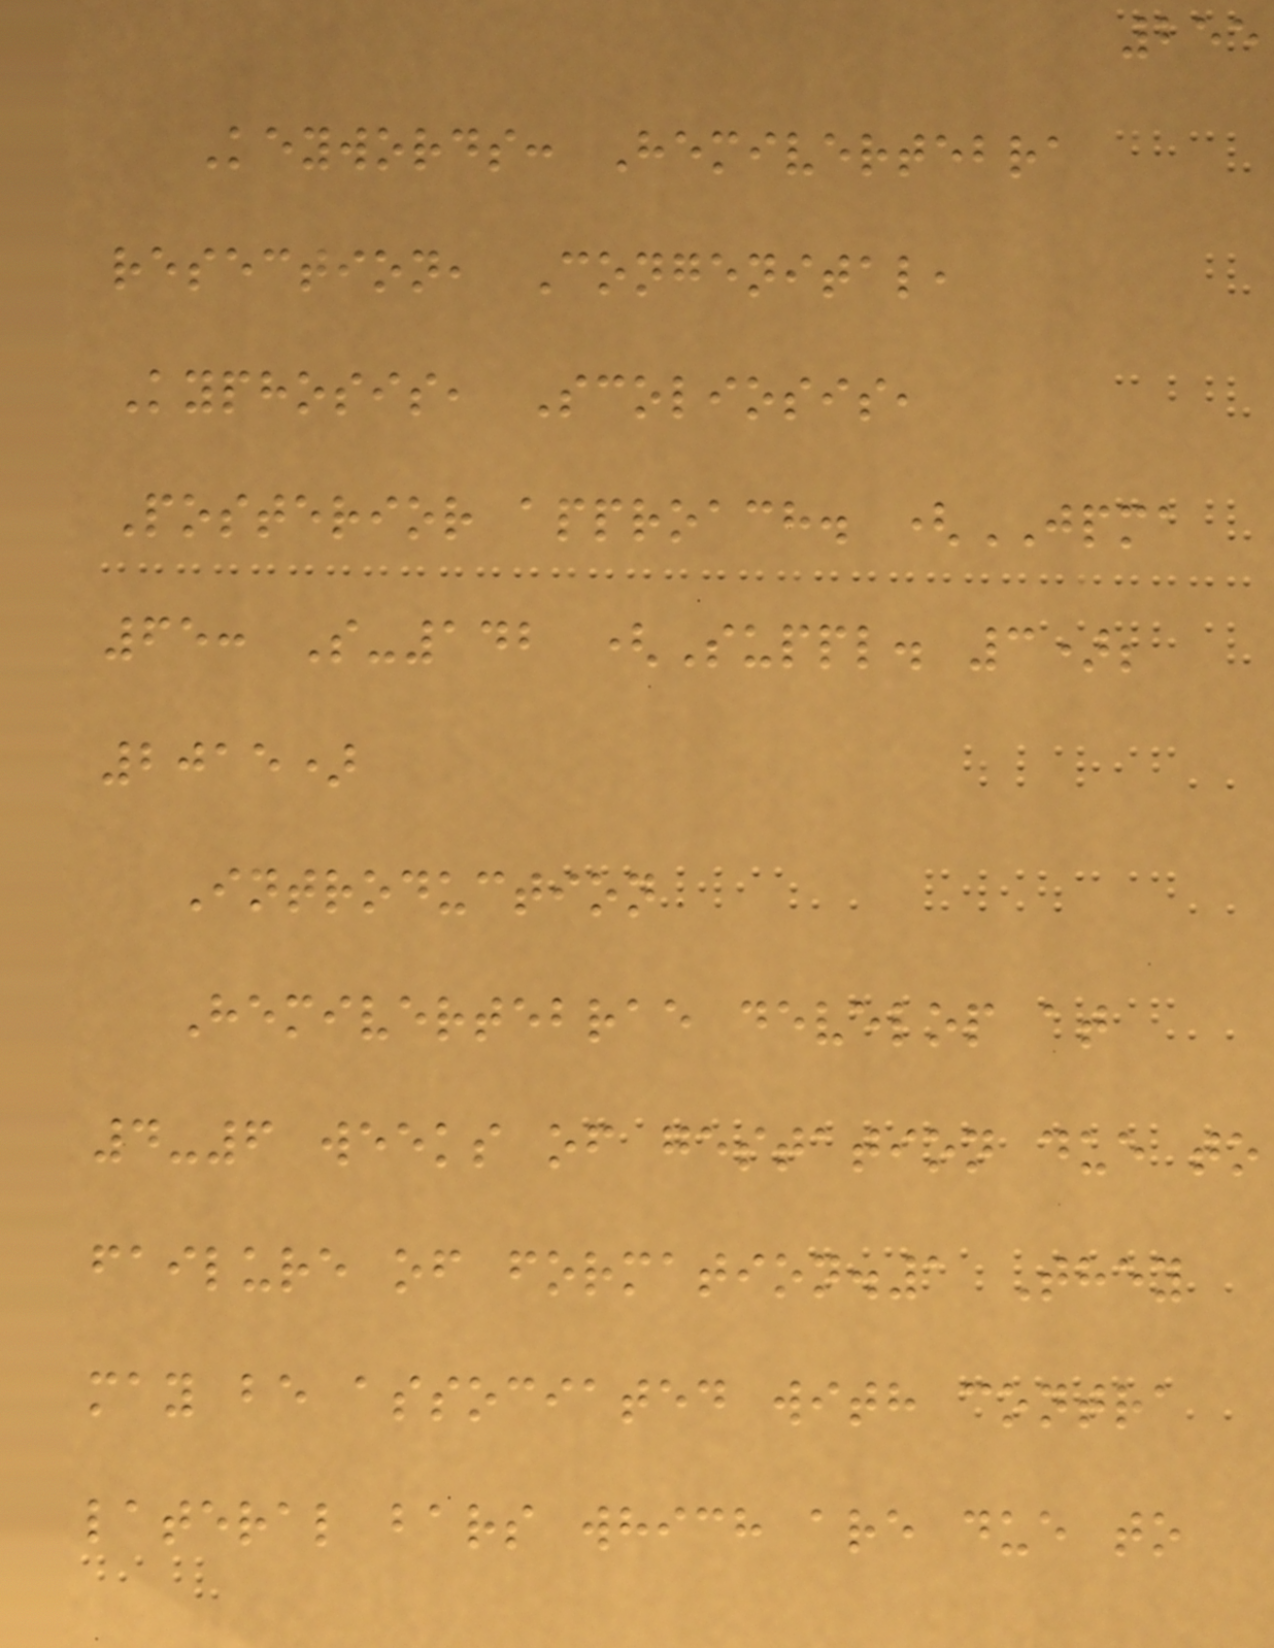255
Keywords: Hemivertebra
resection, Congenital,
Kyphosis, Scoliosis,
Posterior approach. (JPMA
65: S-142 (Suppl. 3);
2015)
Introduction
Hemivertebrae develop at
4-6 weeks of gestation due to
failure of formation.1 They
may be associated with contra
lateral bars which are due to
